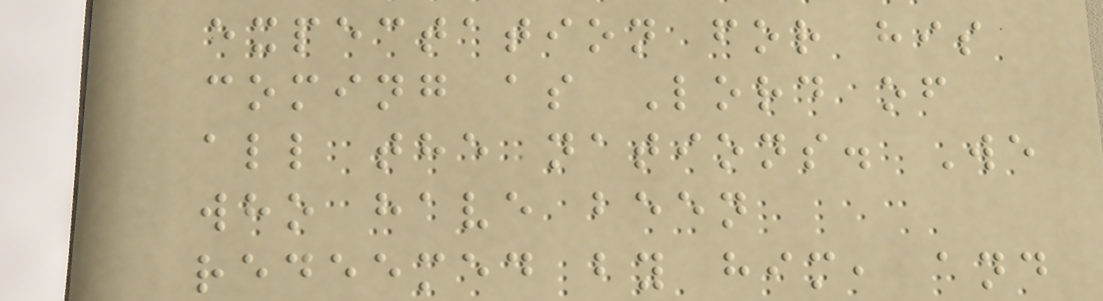expectation for his
coming as Lord of
all the nations. We
who have been
redeemed by him, and
